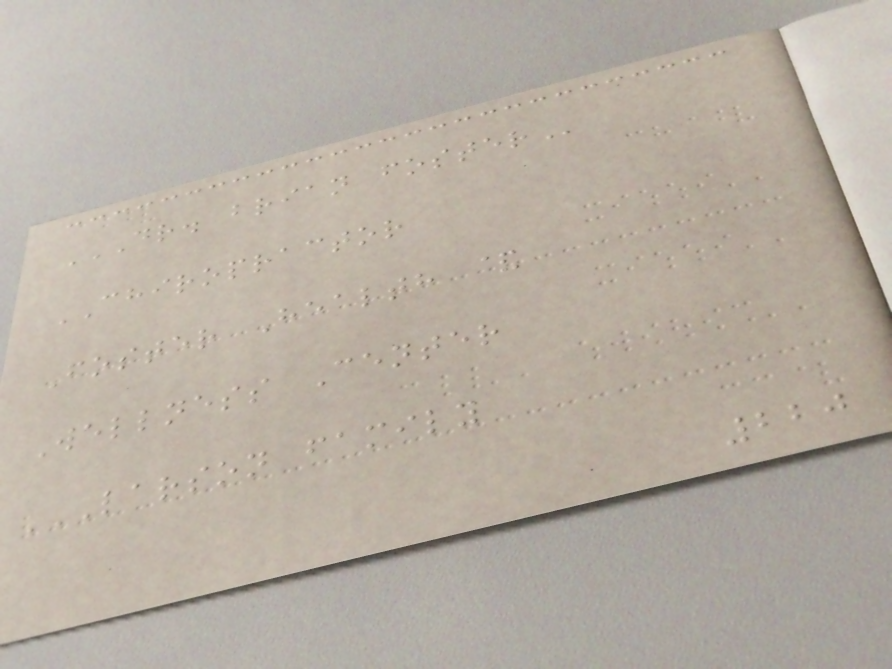DR. BRIAN FOSTER
CHIROPRACTOR
Foster Health &
Wellness Center
LARSON FAMILY
220
